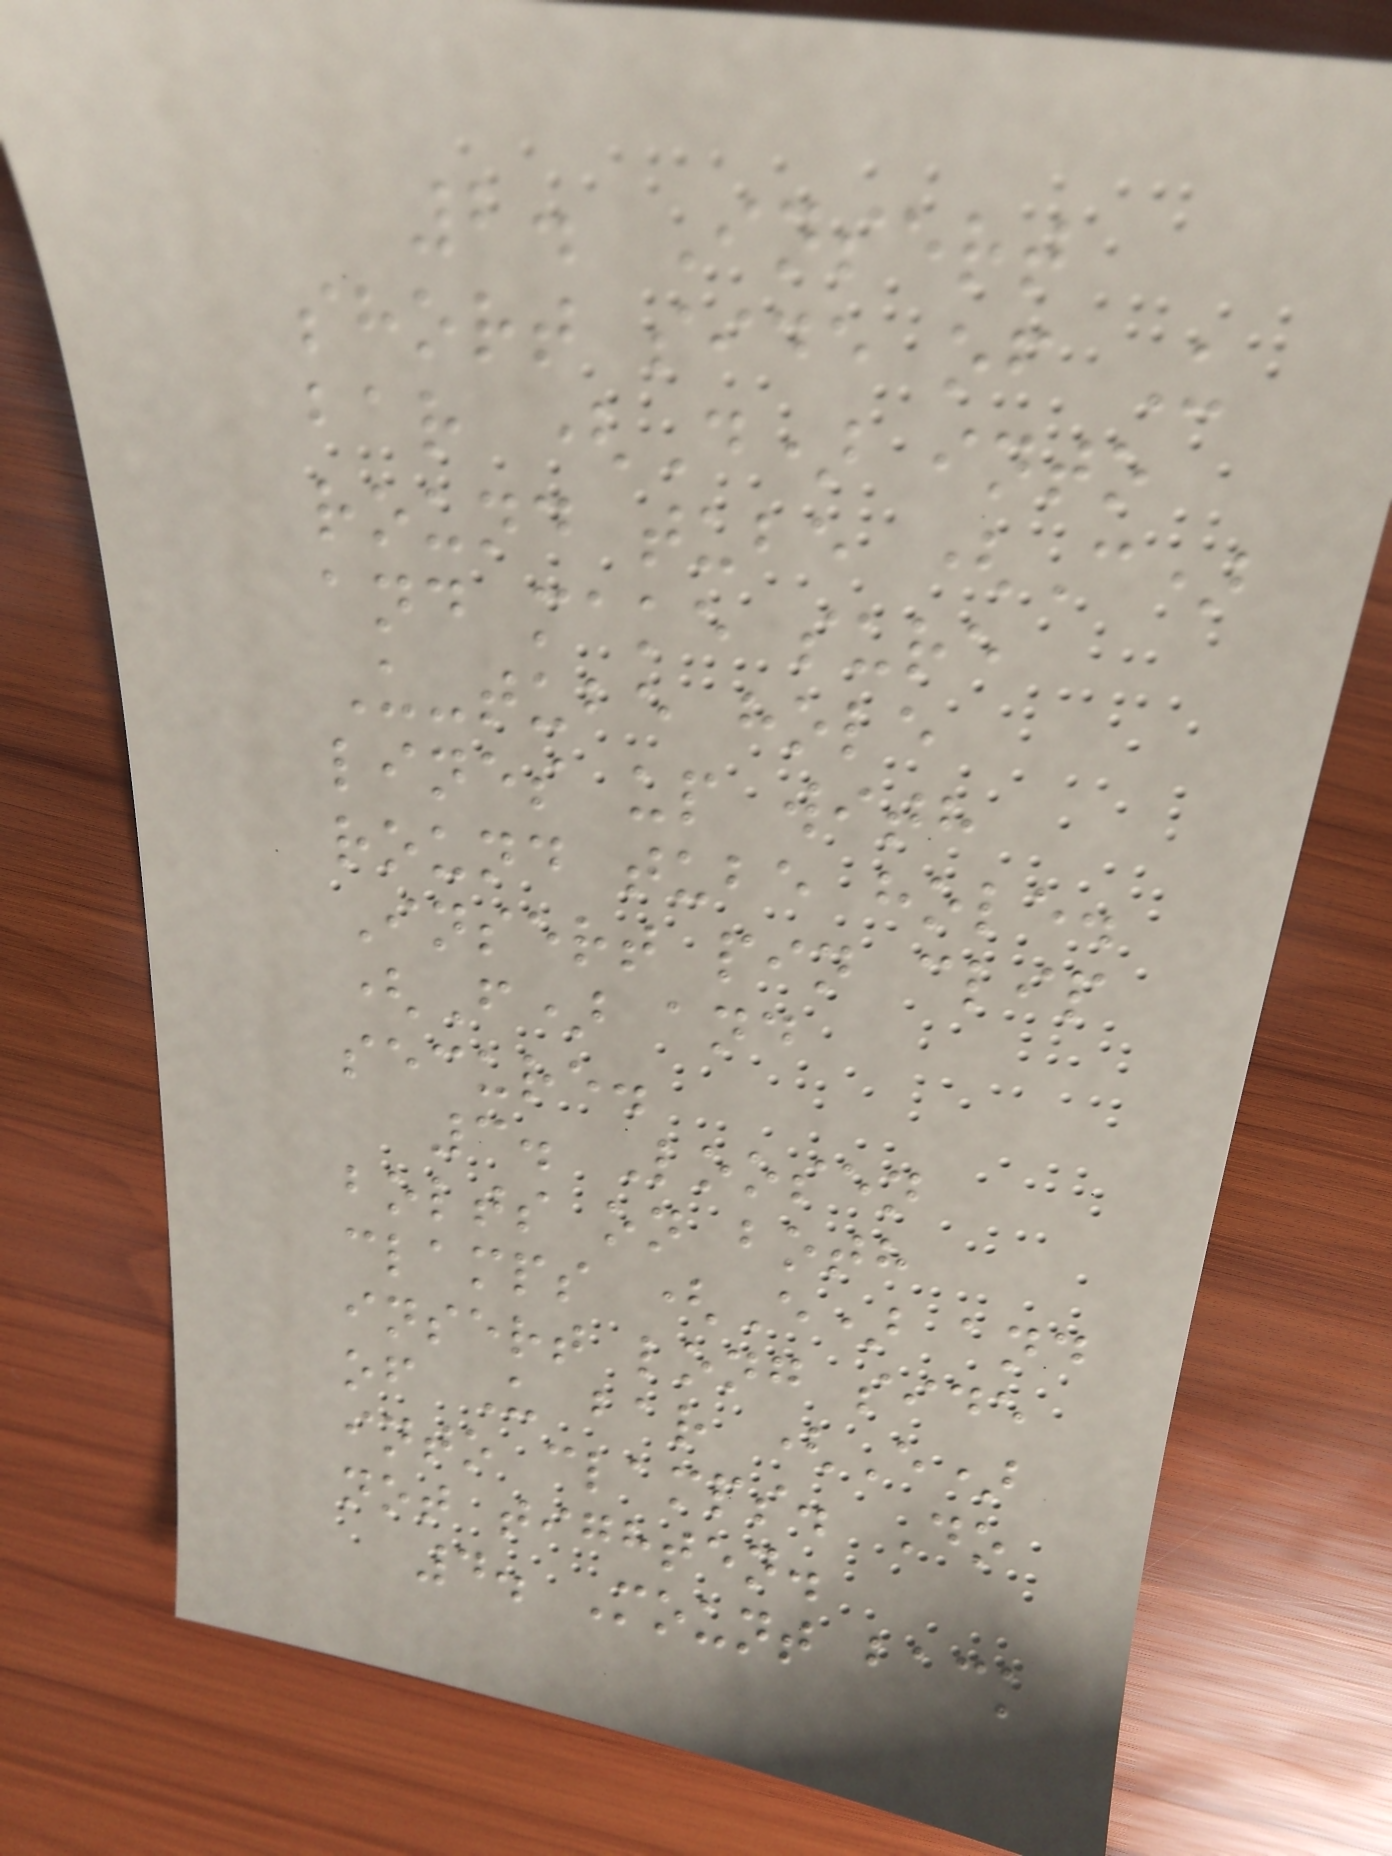2. Insert
short side of U
bar (D) into
round tube (C)
and make sure
U-tube hole
lines up with
round tube hole.
Insert pin clip
(F) and
secure.
3. Loosen
bolts on both
clamps (E) and
insert long side
of U bar (E)
into clamps. Do
not tighten.
4. Mount back
